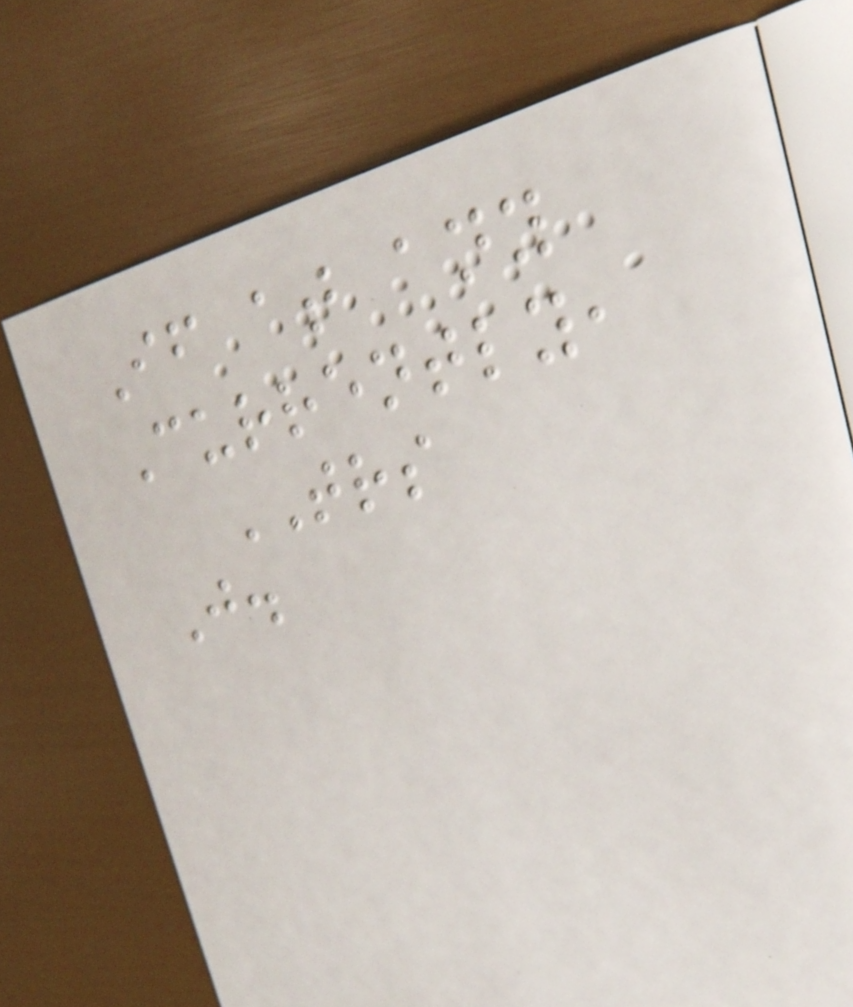If at any
Currently,
TRS
J.
